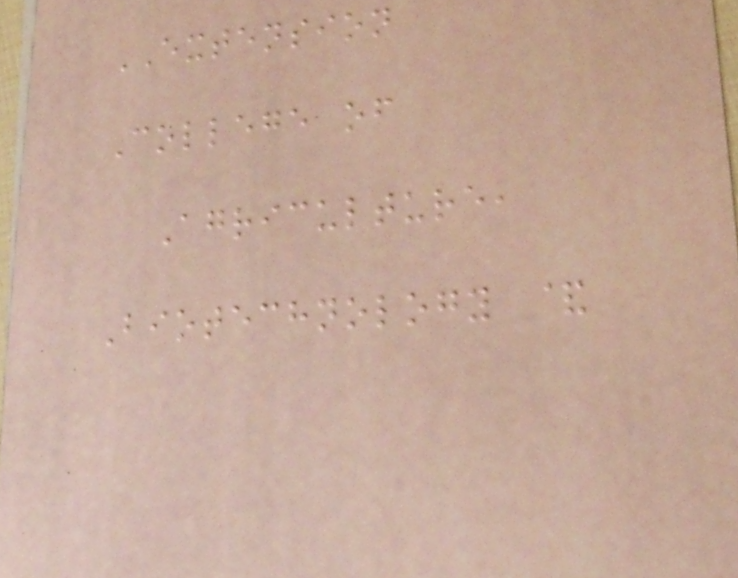EXTENSION
College of
Agriculture,
Biotechnology &
